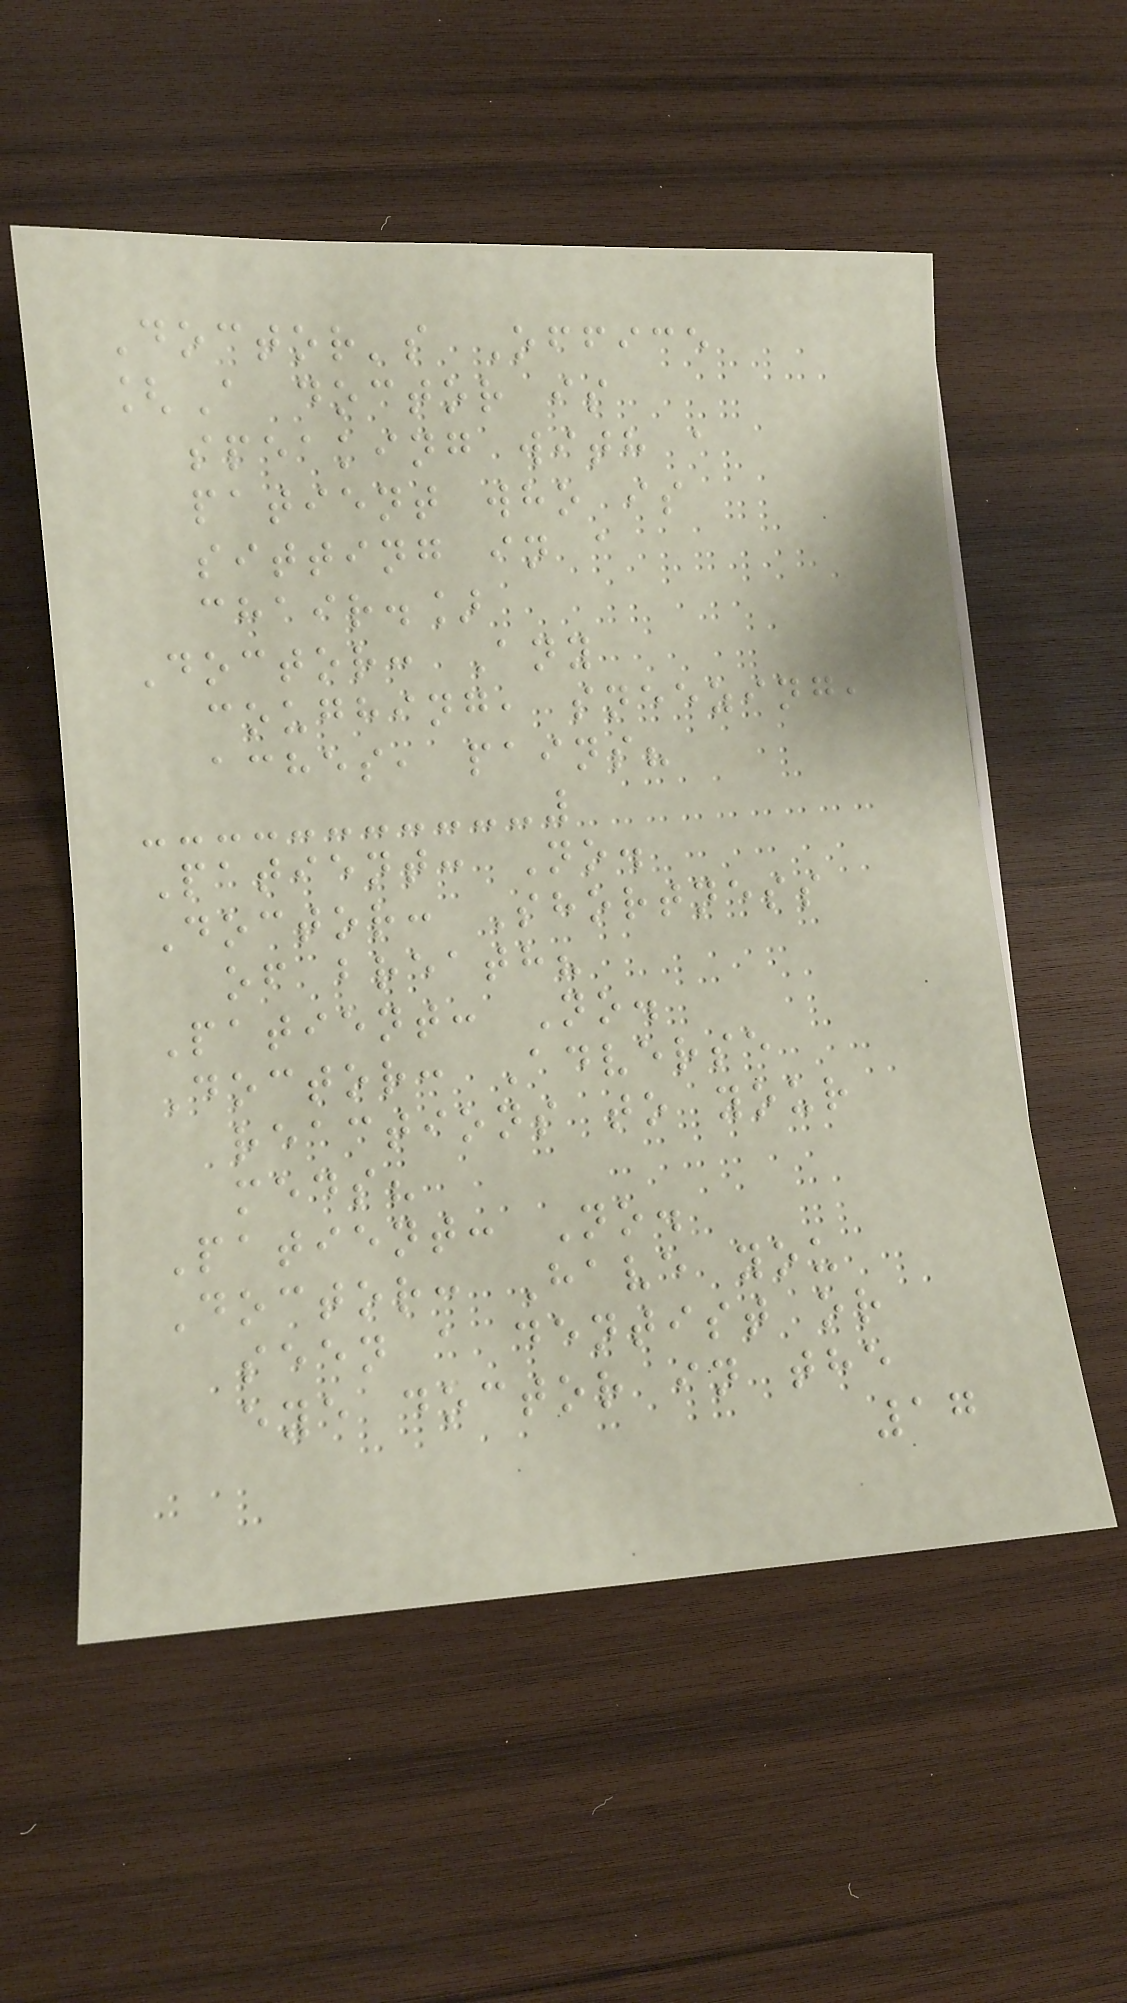Doctor's Office
[A doctor is
speaking with a
patient who is
sitting in a
chair.]
Doctor: Any
coughing, sneezing,
aches, pains?
Patient: No.
Doctor: Shortness
of breath?
Patient: No.
Doctor: Adverse
reactions to your
meds?
Patient: No.
Doctor: Have you
seen a dentist or
eye doctor in the
17
